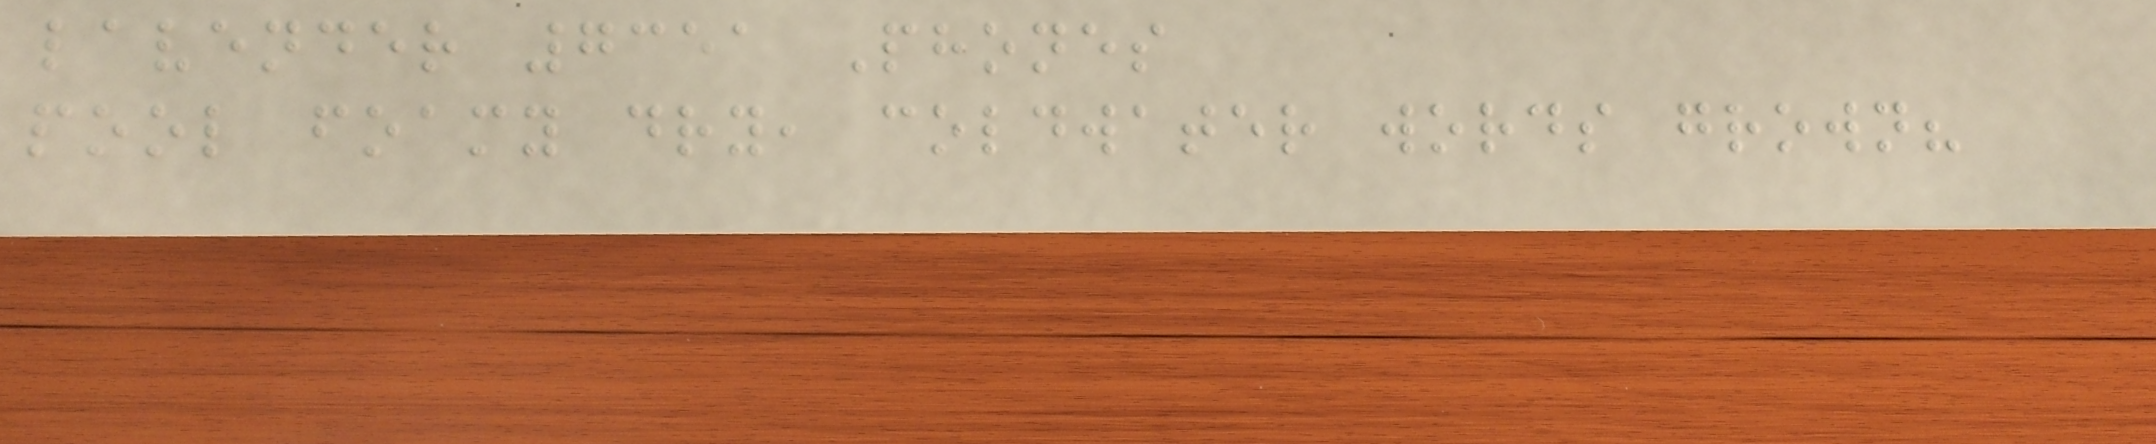lavender 7351 Phones
pool foamy dry, coldwater words grown?
